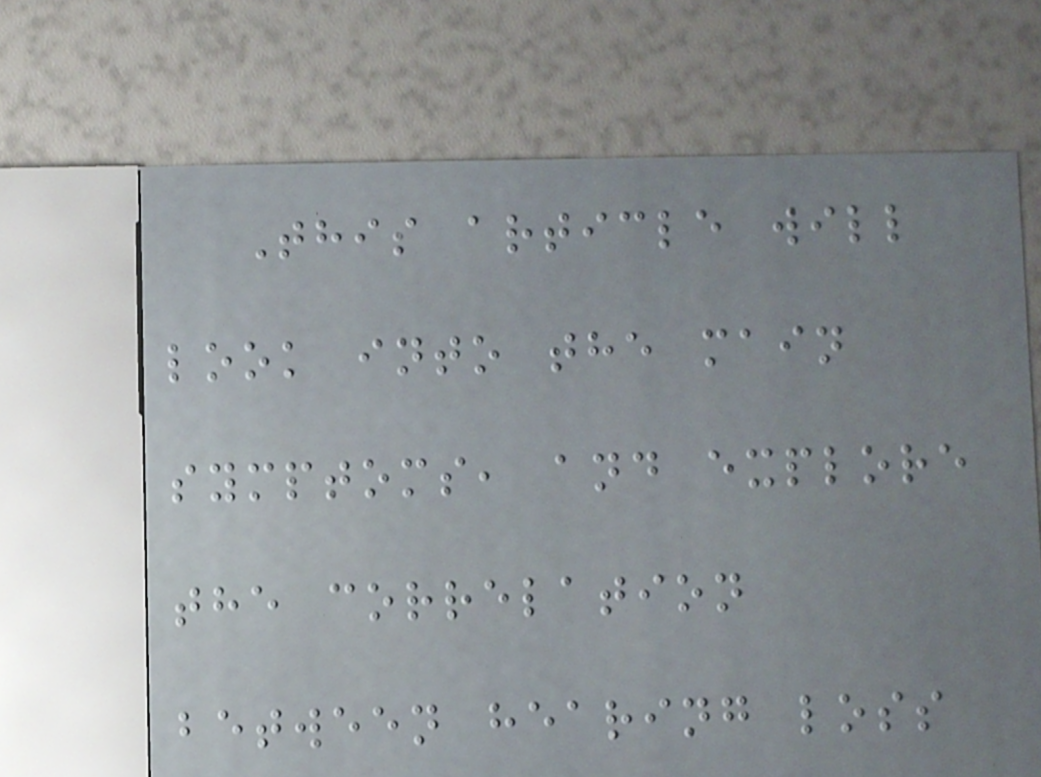This article will
look into the main
symptoms, and explore
the correlation
between hearing loss
